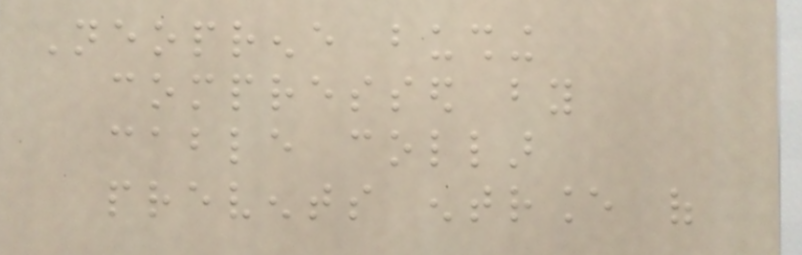Neoprene bushing
compressed by
cable collar
prevents entrance of
